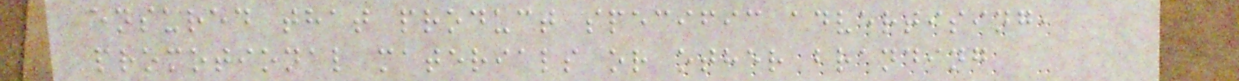ensured that product specific advertising,
promotional materials or other branding
